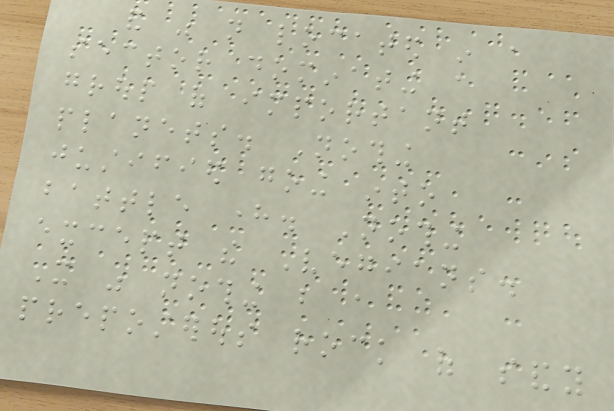and was not located in a
sector dominating a
group of important
planets. Nothing
justified going into
battle here. Nothing
except the Vegians.
It was nothing but a
preposterous rock of sandy
